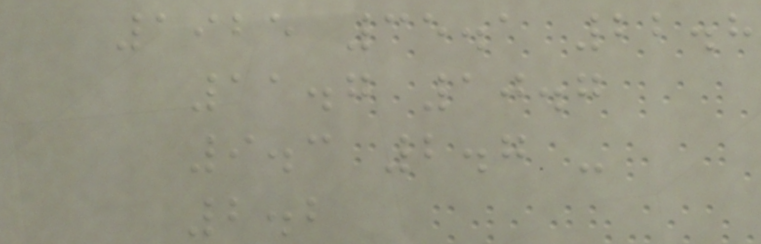1925 35.1 22.8
11.7 10.7
9.3 2.7 -
2.2
